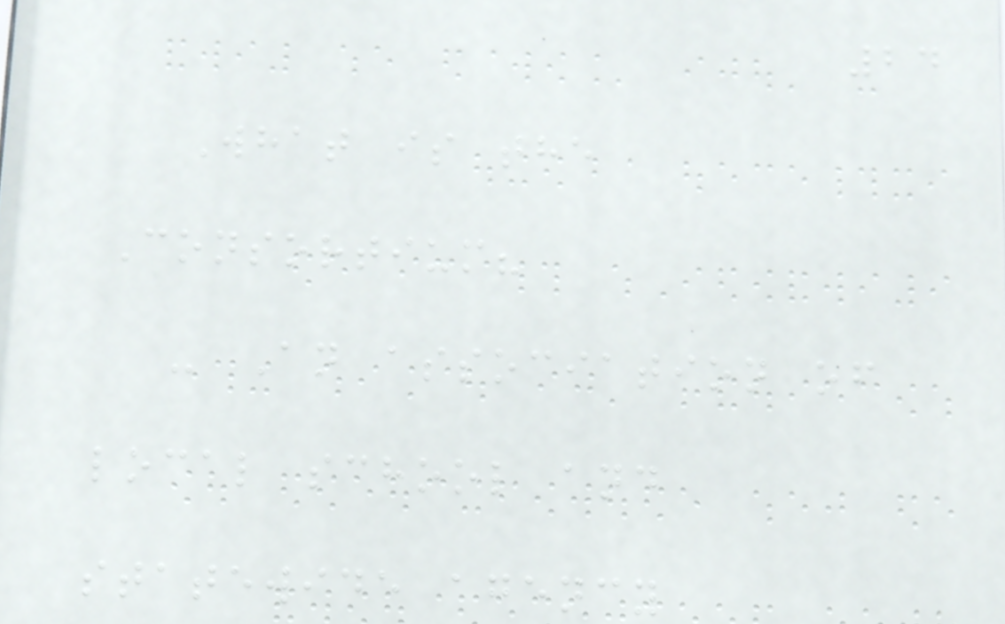24
What is the
Consortium?
- An association of
local school and
statewide agency
